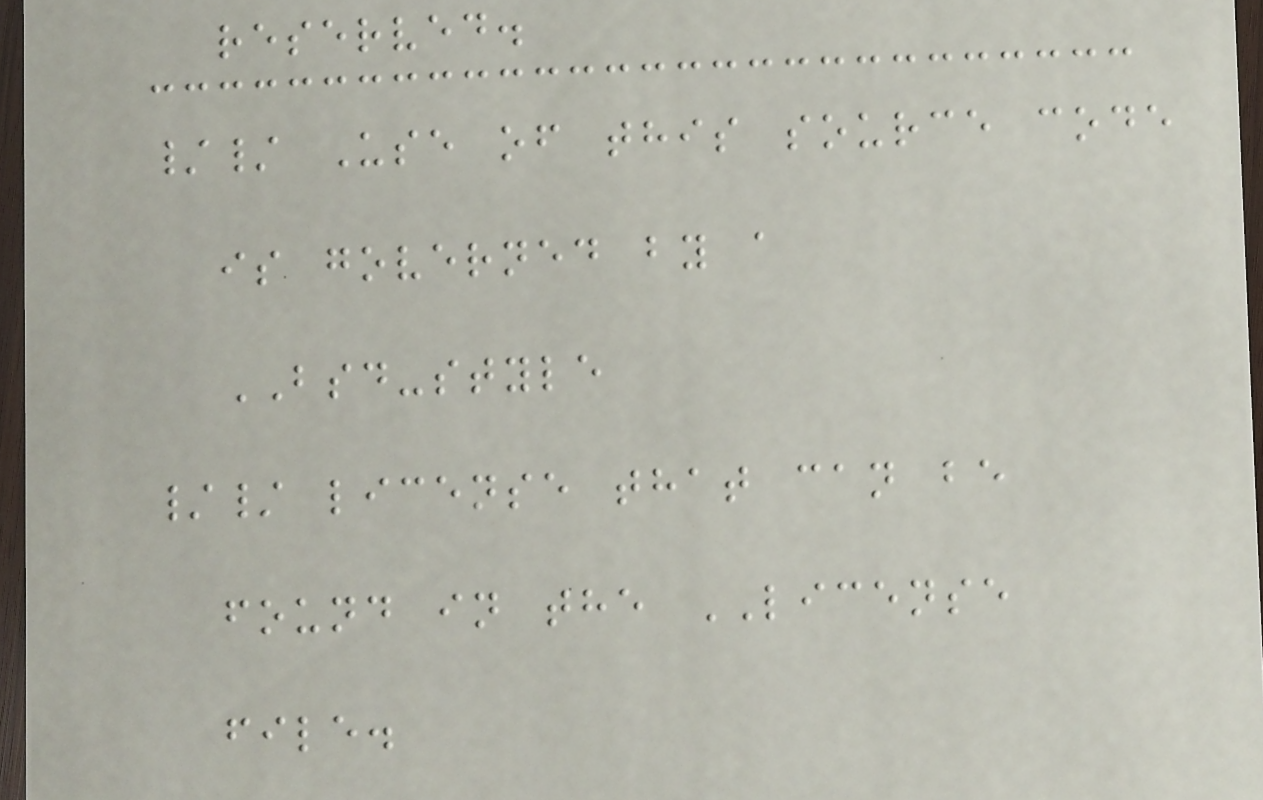reserved.
// Use of this source code
is governed by a
BSD-style
// license that can be
found in the LICENSE
file.
